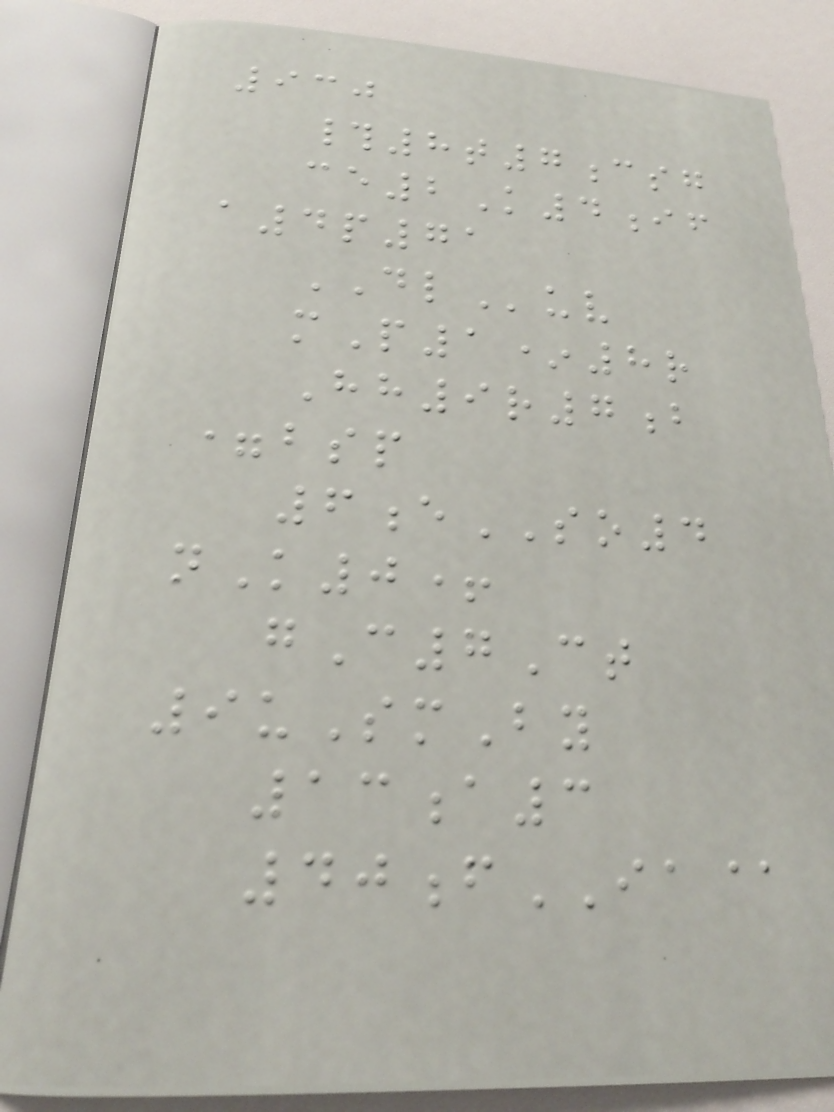930
#8t7csg
ce2K4if
a4p71
DLuv
mP1*8r
Hh9r7b
=bsp
6eSO4
nK0+
gC7Ct
9uSmBy
13a3
40fIA@
